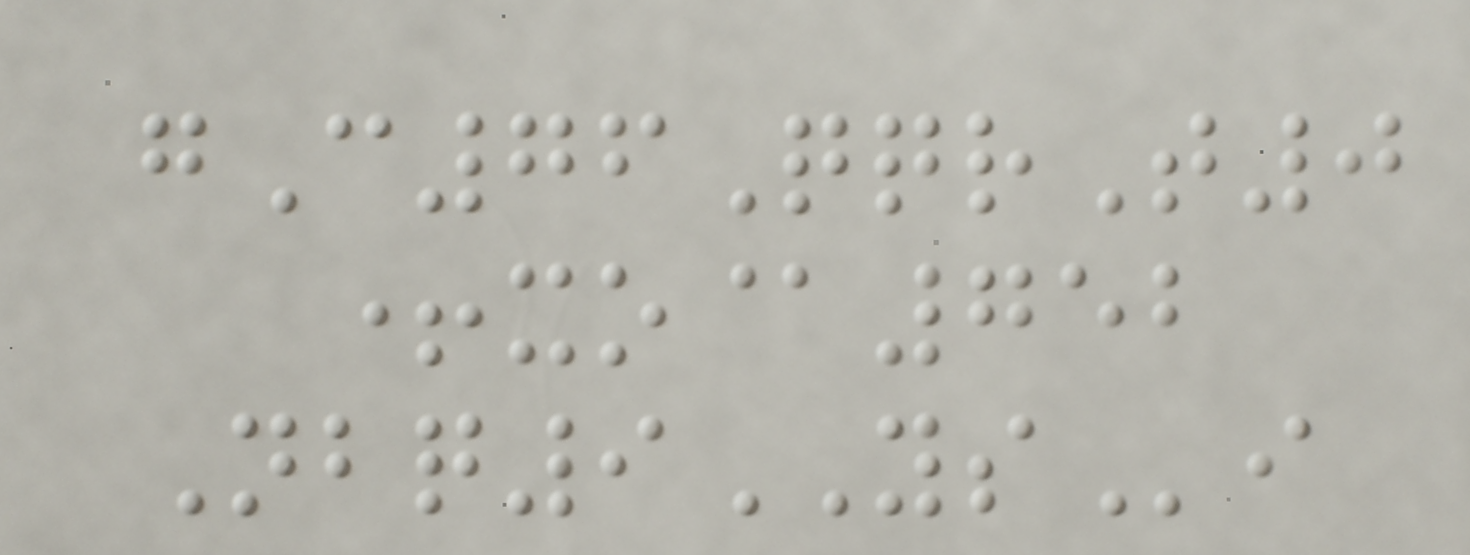gC76QqrT0
+xo@752
Nbq9YSi
